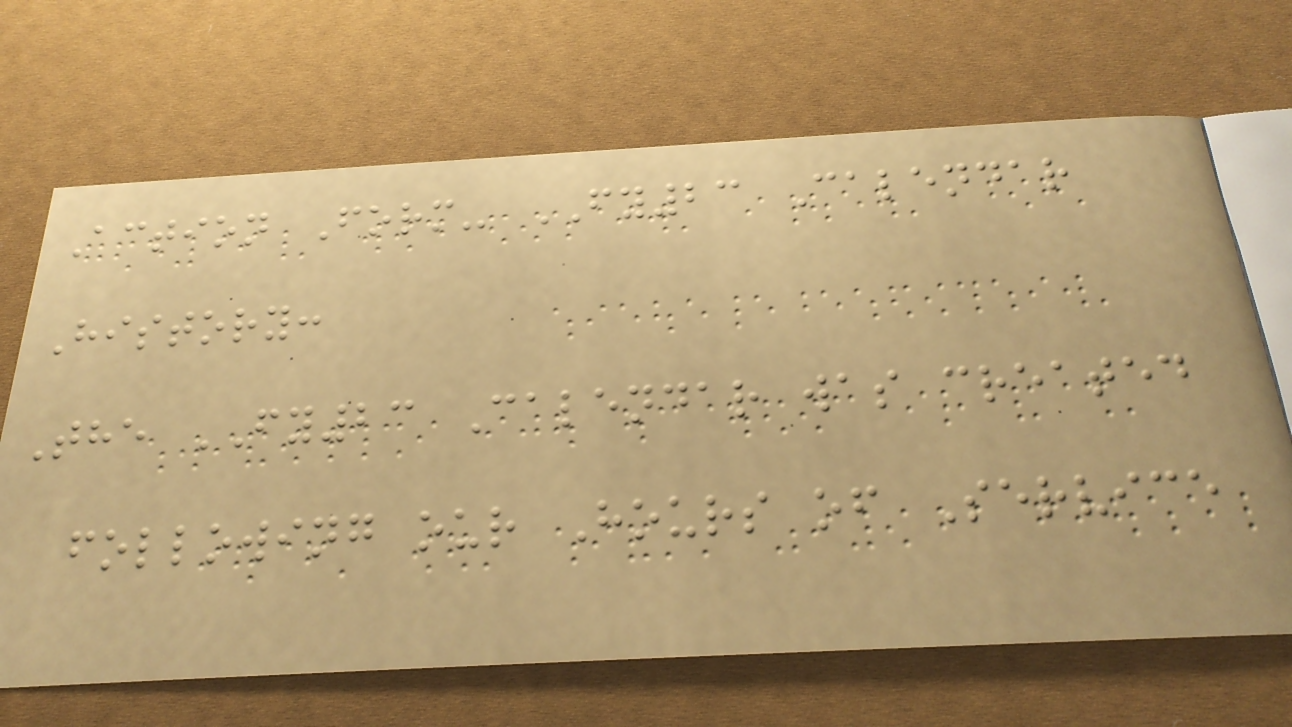Action Form- FY23 Calendar
History:
The FY23 Calendar was created
following our Hours of Service
